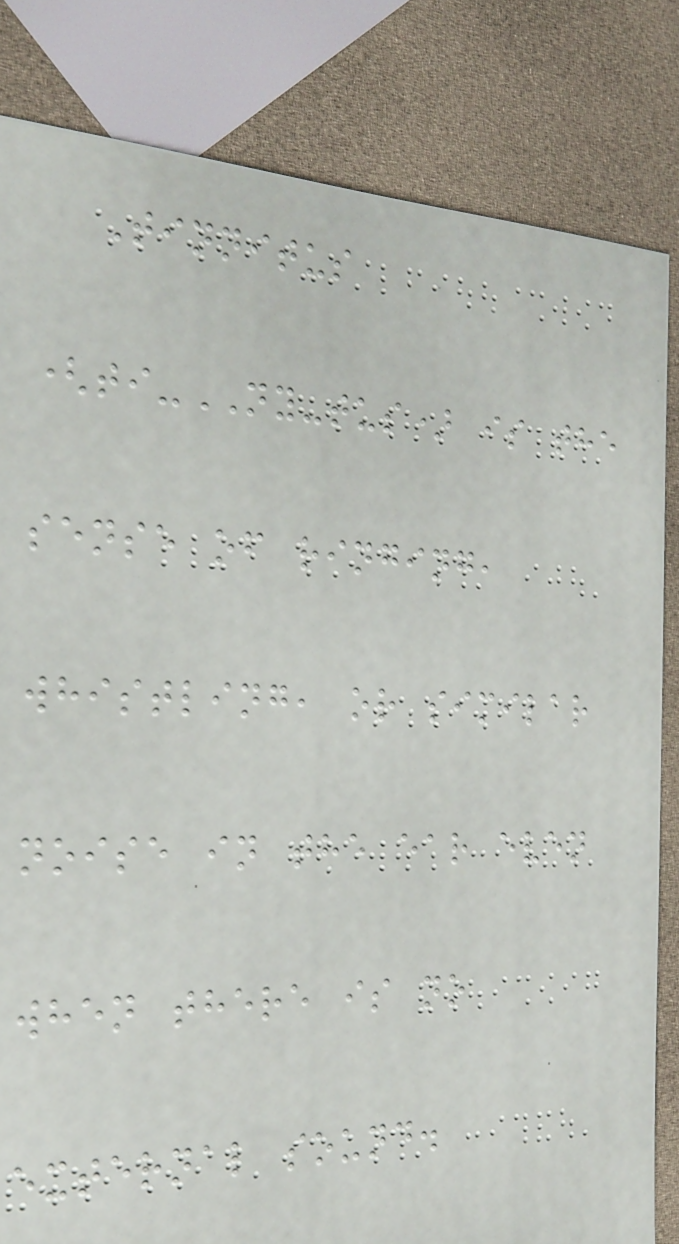Tinnitus
(ti-NY-tus) is the
sense of ringing,
whistling, or similar
noise in the ear even
when there is no
external sound.
